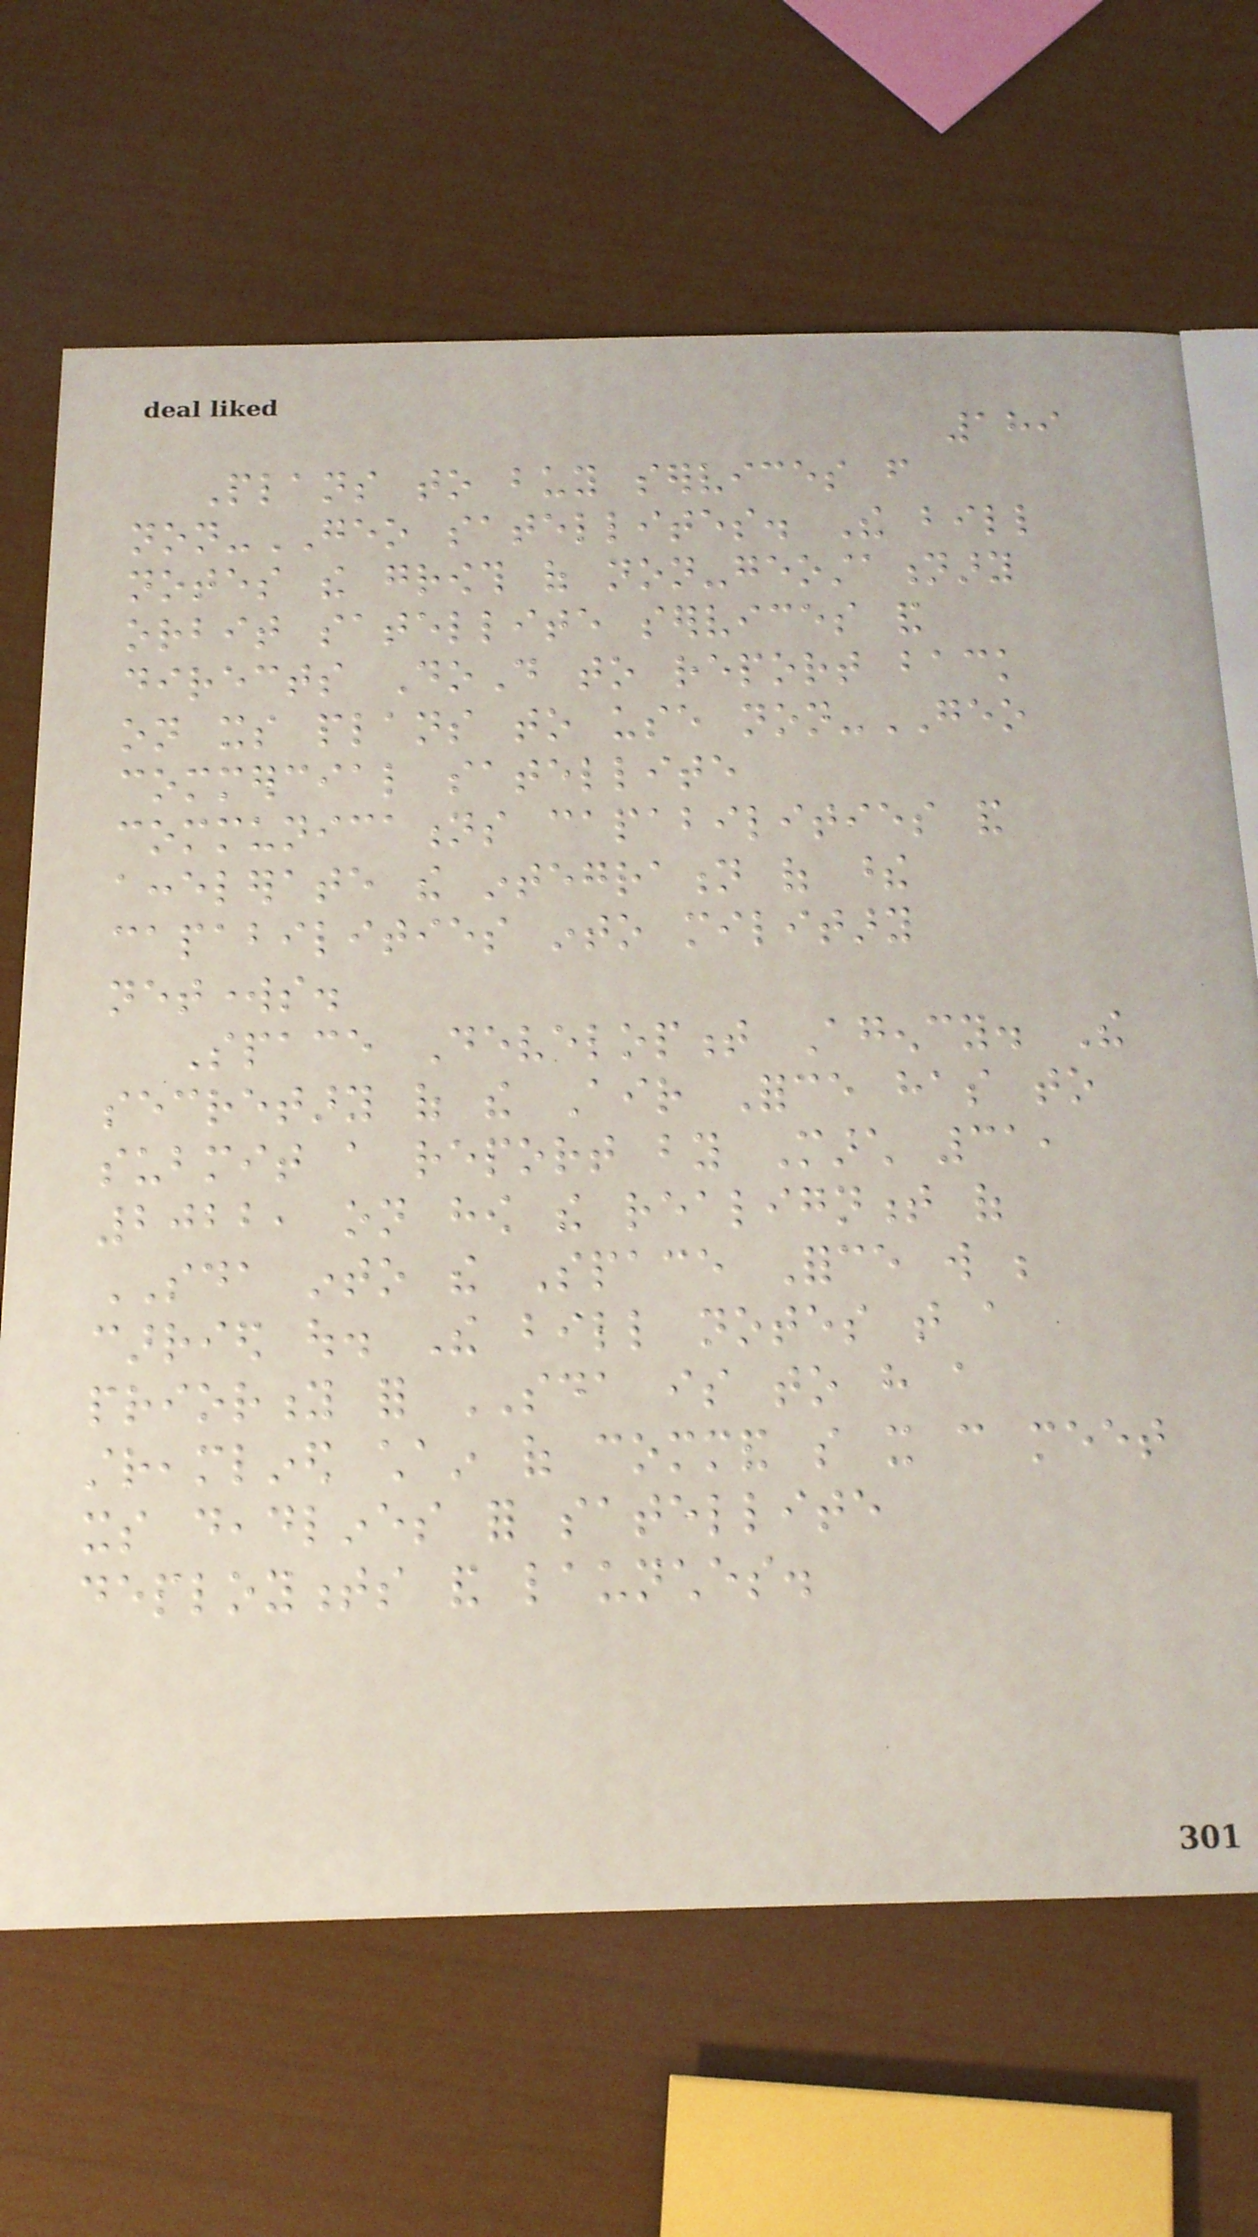189
Plans to buy services from
non-GEO satellites. The bill
notes the growth of non-geostationary
orbit satellite services and
directs DoD to report back
on its plans to use non-GEO
commercial satellite
communications capabilities and
accelerate the integration of these
capabilities into military
networks.
Space Development Agency. The
secretary of the Air Force has to
submit a report by March 31,
2022, on how the realignment of
SDA into the Space Force will be
carried out. The bill notes that a
priority for SDA is to have a
streamlined chain of command so it can meet
its deadlines for satellite
deployments and launches.
